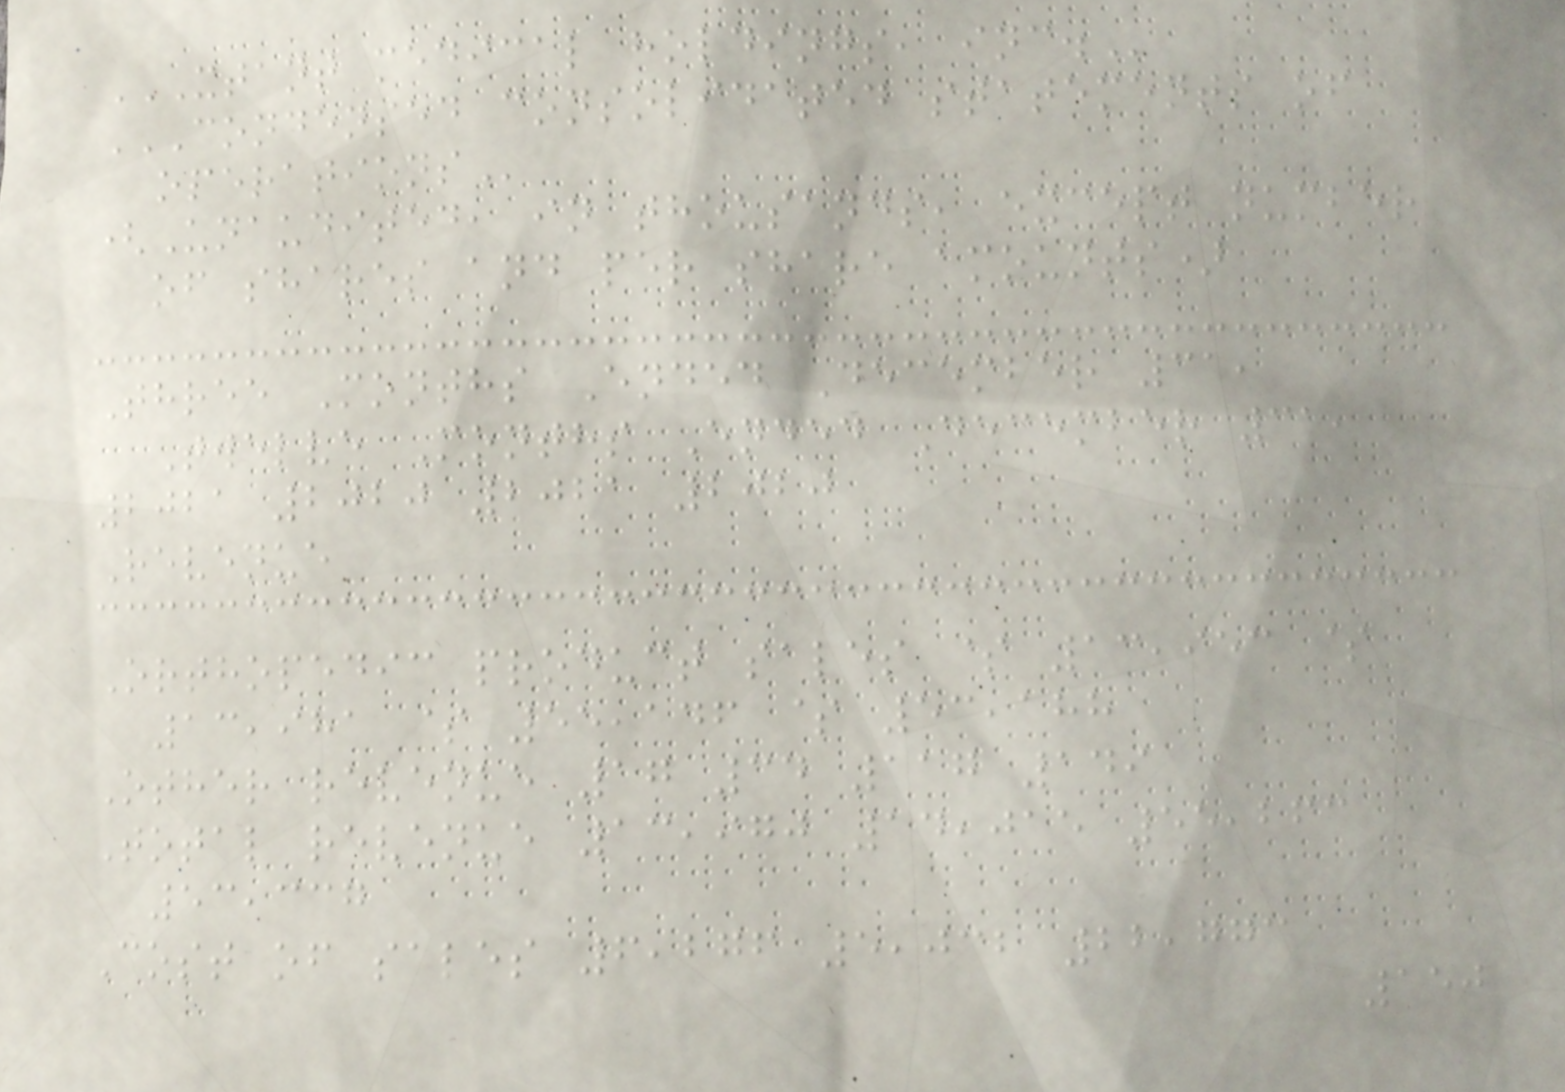XTANT MEDICAL HOLDINGS, INC.
CONDENSED CONSOLIDATED STATEMENTS OF
OPERATIONS
(Unaudited, in thousands, except number
of shares and per share amounts)
Three Months Ended December 31,
Twelve Months Ended December 31,
2021 2020 2021 2020
Revenue
Orthopedic product sales $ 13,953 $
13,981 $ 55,146 $ 53,188
Other revenue 17 34 117 149
Total revenue 13,970 14,015 55,263
53,337
Cost of sales 6,276 5,032 22,773
150
